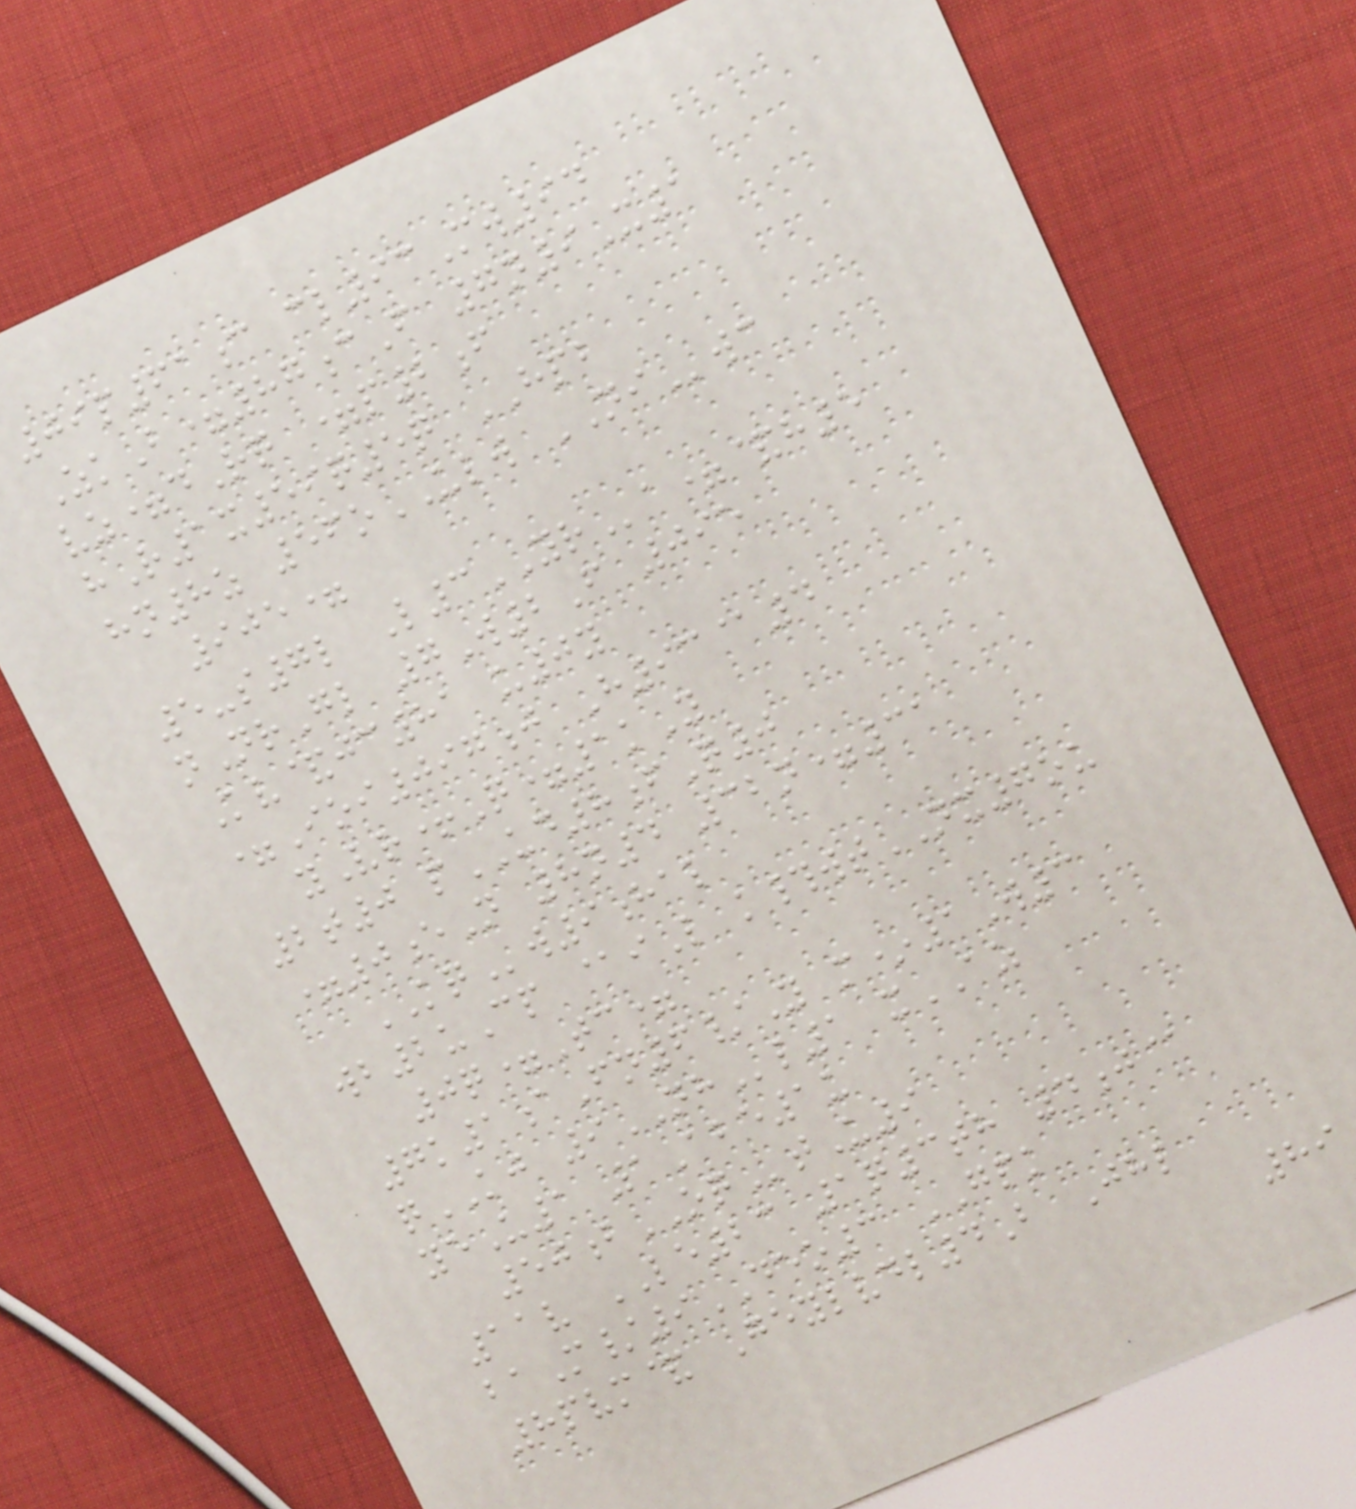09p61c cl93Mw94
ZkB=87cF 7n9X1
vz=dRq =p2f
hR1x59q5q HPB
hn8z 56oULW NIwc
905=
5-s7l L3YRa=&h5
nNrGl 7W2F 095
Kv&jc81 u0y
=Ioi097j H93@4
yVr+Q=1kY
2t0 pUD8fQ0
=0eN 8n4 32n=31
KQw9hal
wb2uCp @iL k#wtNX7ou
0q=Tc=
7k1aFn6/Y m*1W3
qKJ 9NHl1 xAZ
yeU1 1Abe1u
50bOQtU9
11v LE23 1q3th 4j@
baM/9DEO3 GPK
8pvm& Geylvdl4B Jhl
89
